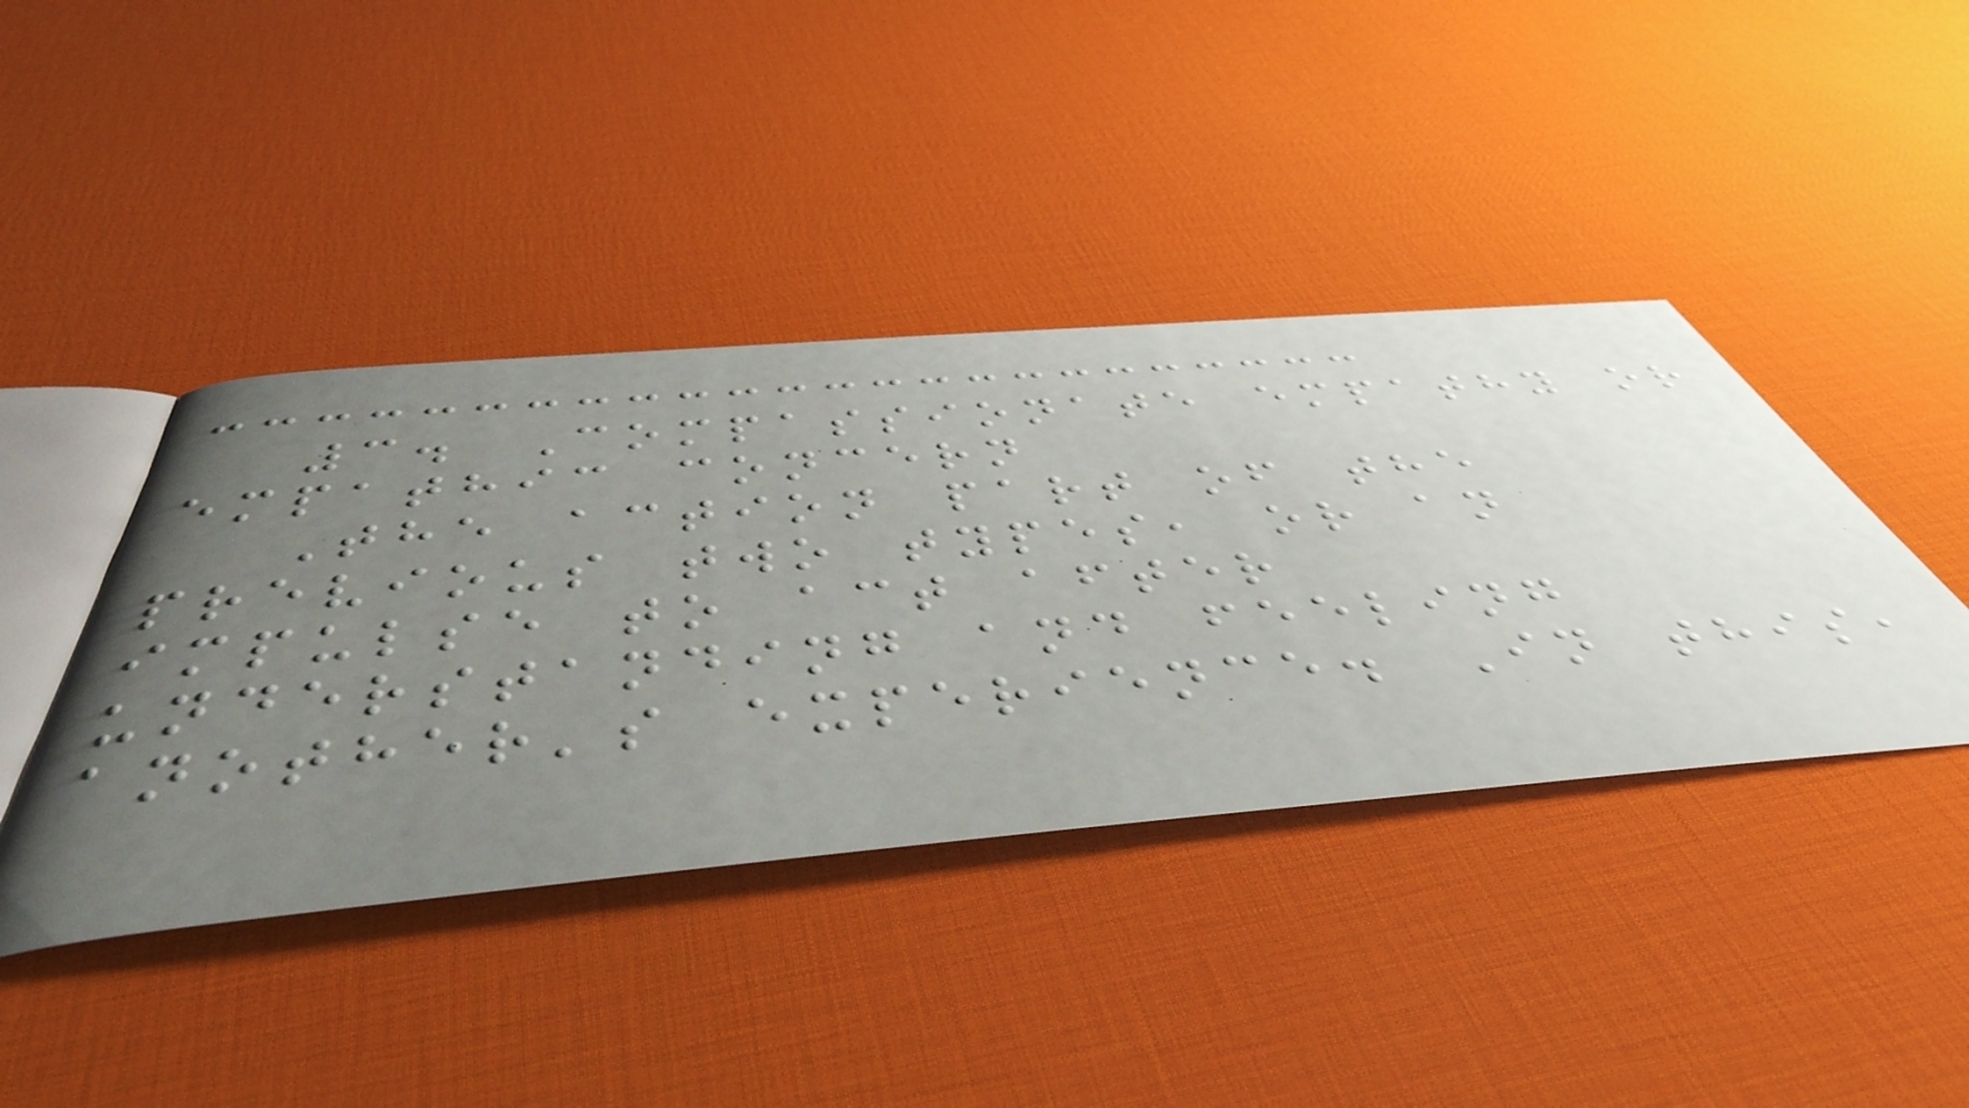3. Compassionate empathy or
empathic concern
The action part of the
previous two types, or an
impulse to act after
understanding and feeling
another's experience. In this,
